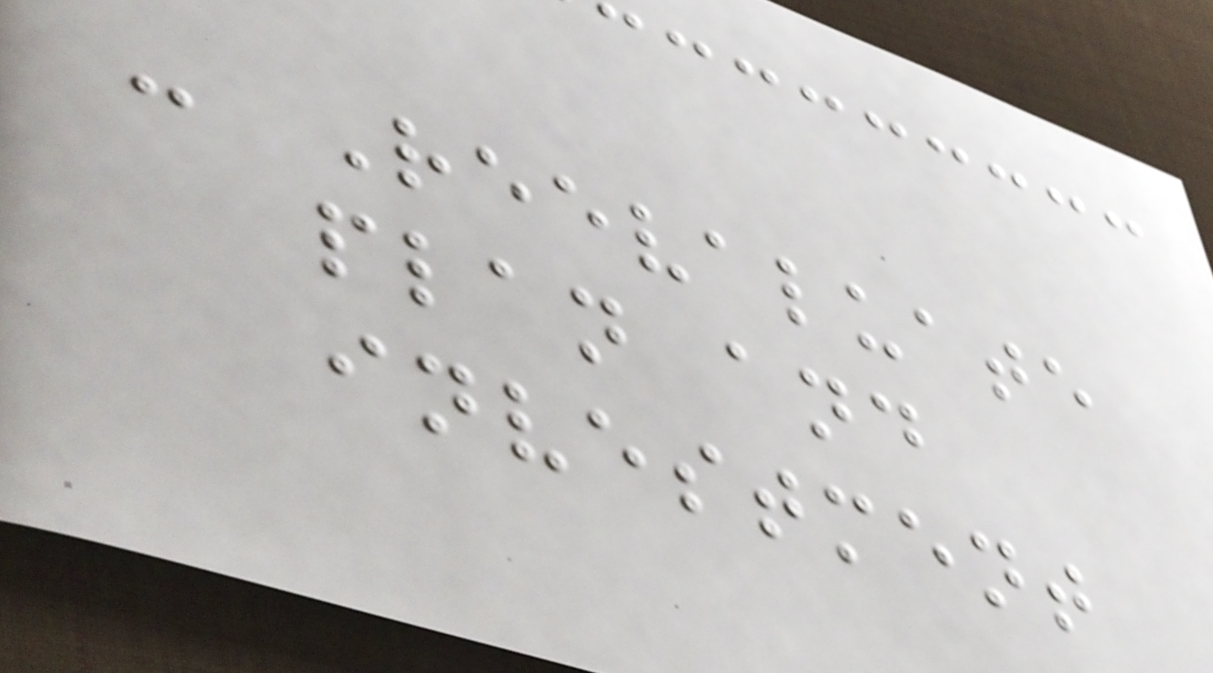- Reevaluate
plan and
investment
